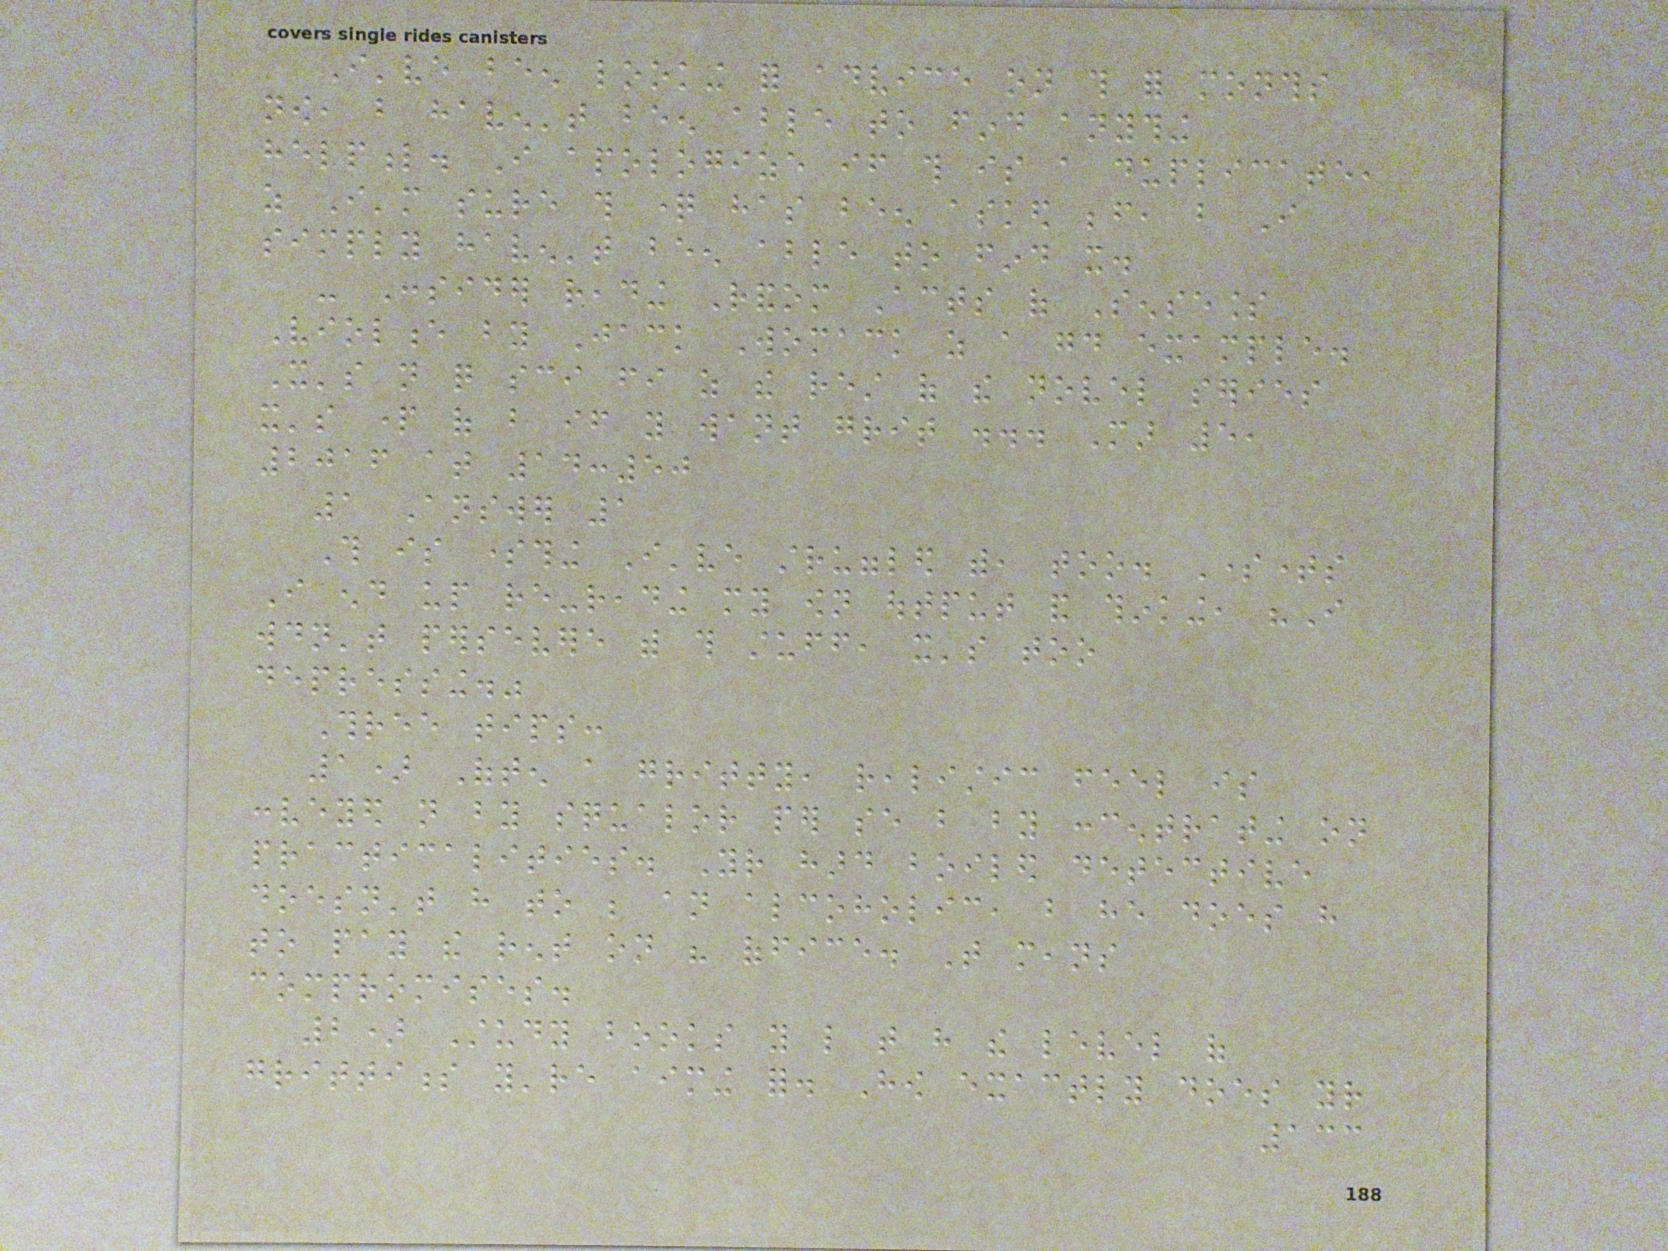I've been looking for advice on this for months
now, but haven't been able to find anything
helpful. I apologize if this is a duplicate,
as I'm sure this question has been asked before, but I
simply haven't been able to find it.
- Consider reading Random Acts of Senseless
Violence by Jack Womack as a good example.
It's not quite sci fi as the rest of the novel series
it's part of but if you want grit ... Mar 5,
2016 at 14:50
1 Answer 1
This is something I've struggled with, too. Sometimes
I end up re-reading my own output and thinking, "I
wouldn't persevere with this stuff, it's too
depressing."
Three tips:
1) Often a gritty, realistic feel is
conveyed not by squalor per se but by concentrating on
practicalities. Your hard boiled detective
doesn't have to be an alcoholic, but he does have
to pay the rent on his office. That means
compromises.
2) Study books you like that have the level of
grittiness you're aiming for. How exactly does your
133
